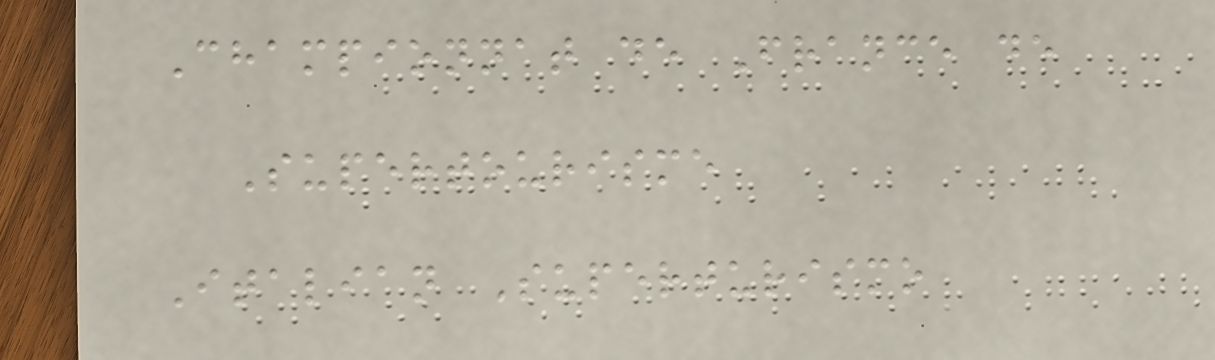Championnat de France de
Supertourisme
Italian Superturismo
